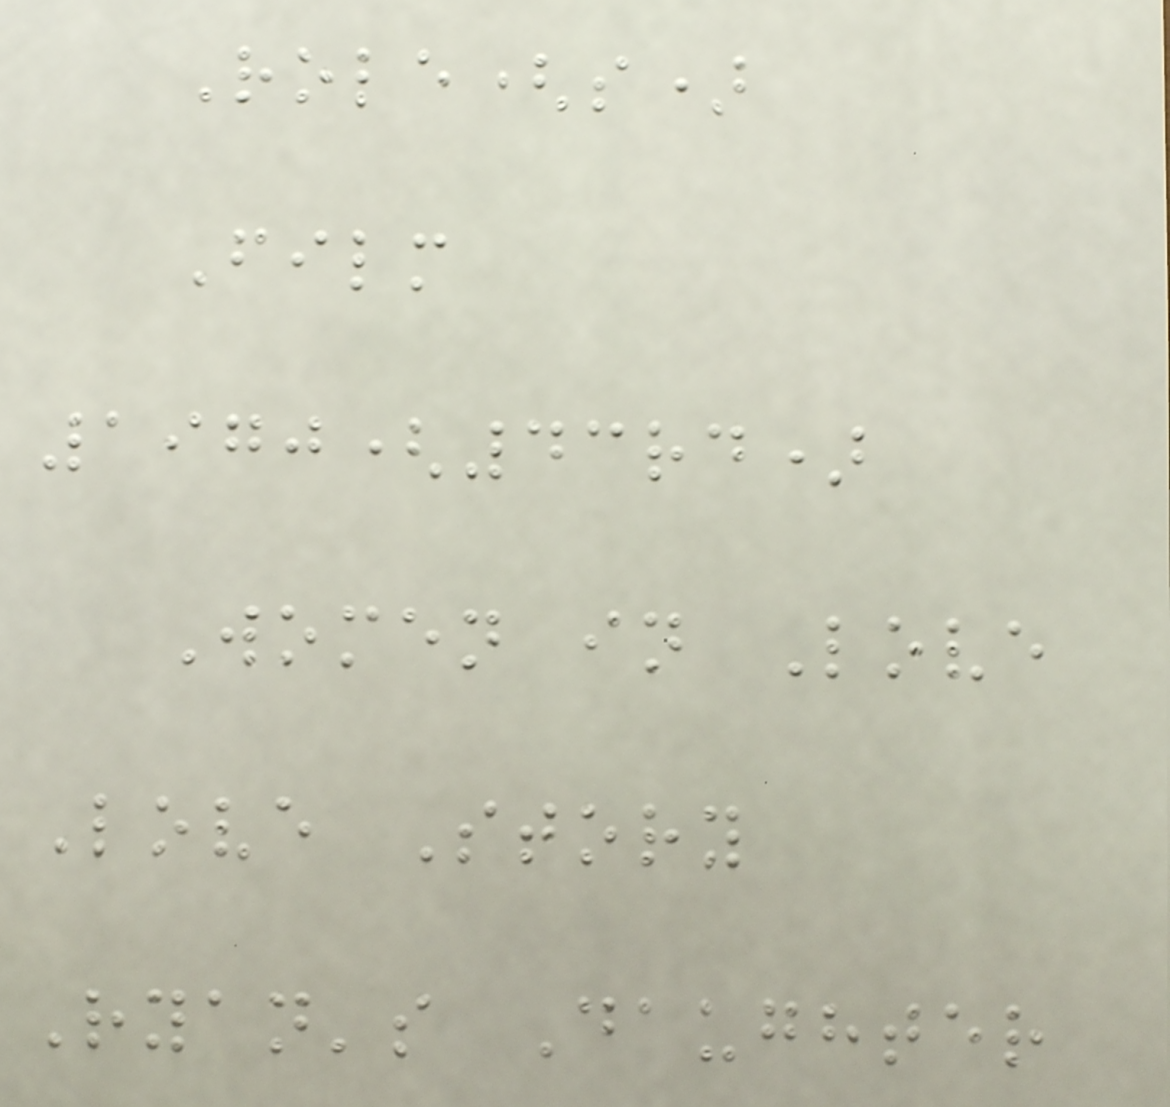Role(s)
Film
1970(43rd)
Women in Love
Love Story
Ryan's Daughter
